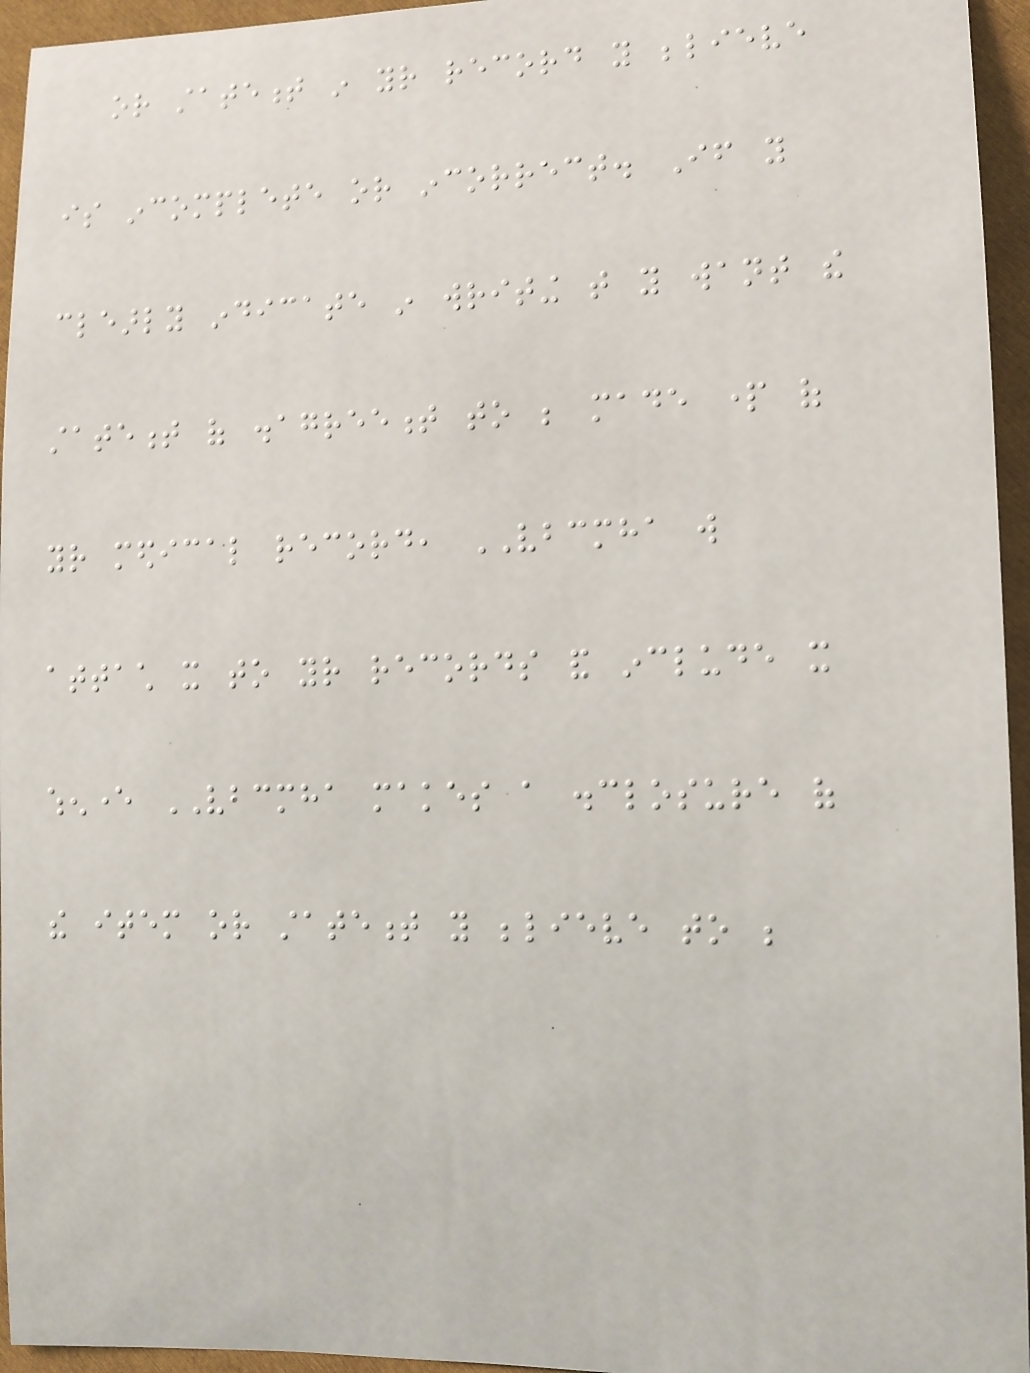or statement in your record you believe
is incomplete or incorrect. If you
clearly indicate in writing that you want the
statement of disagreement to be made part of
your medical record, VBCMHA will
attach it to your records and include it
whenever VBCMHA makes a disclosure of
the item or statement you believe to be
